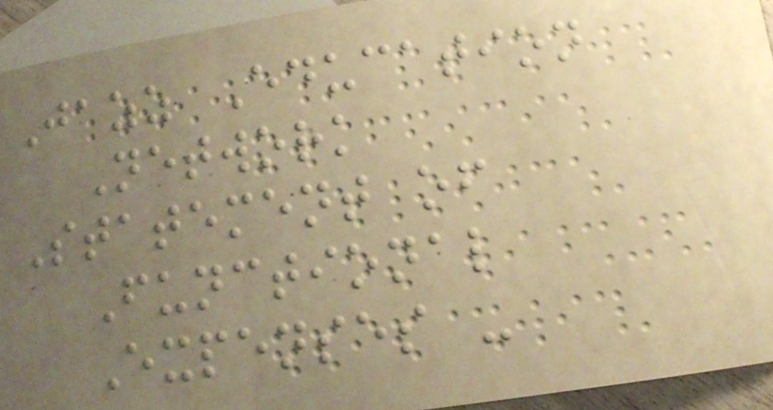Jazz Education
Network
Statement of
Functional
Expenses -
